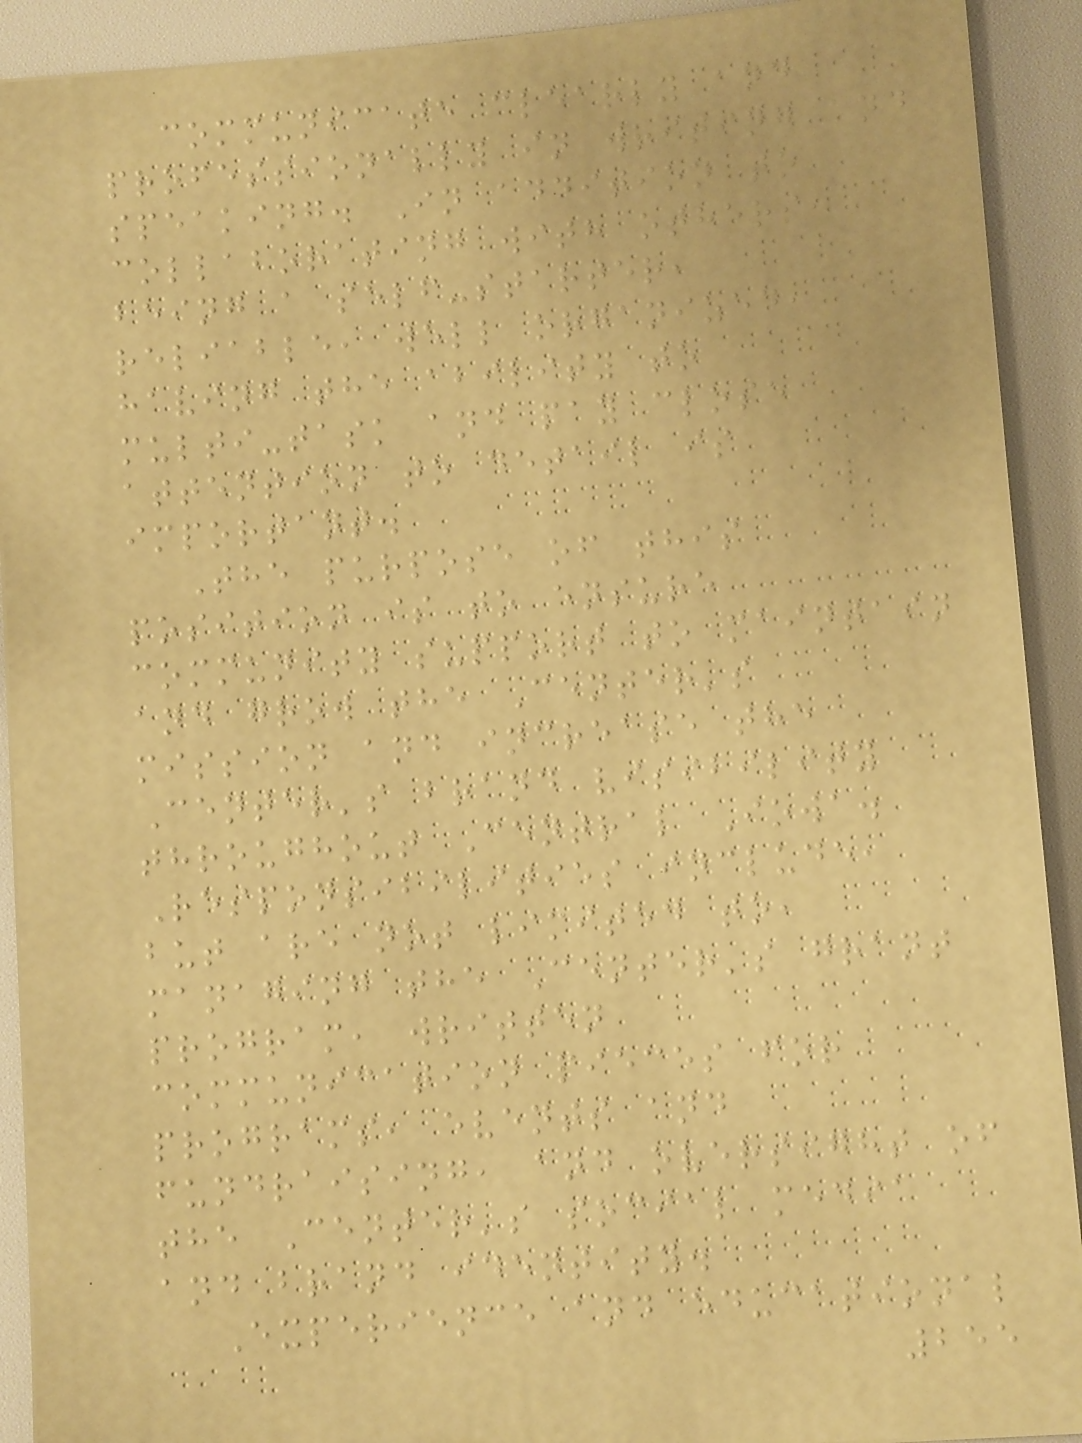communicate clearly and
professionally in writing and
speaking. In addition to
collaborating with others,
being a self-starter,
reliable, well organized,
having the ability to
multi-task and pay close
attention to detail is
important.
The purpose of this
position is to ensure
community support to maintain
and grow the Center's
mission and increase the
Center's brand visibility
throughout Central Iowa.
Responsibilities include,
but are not limited to,
managing the Center's grant
program, written
communication pieces for
programs, events and
fundraising, and oversight of
the Center's social media
and brand identity.
Experience and educational
255
